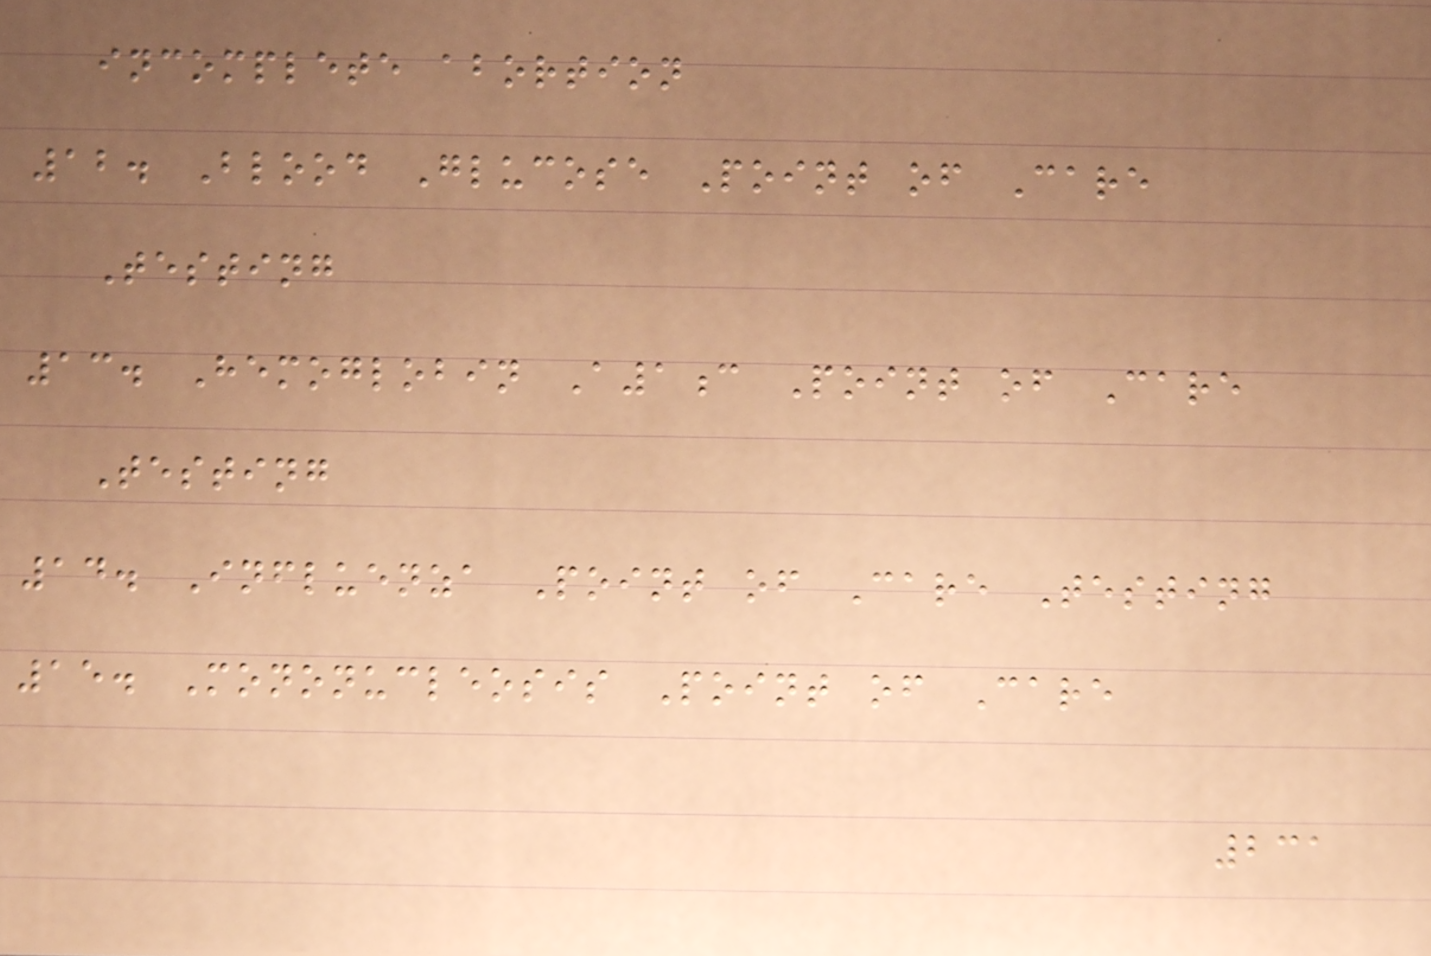incomplete abortion
12. Blood Glucose Point of Care
Testing
13. Hemoglobin A1c Point of Care
Testing
14. Influenza Point of Care Testing
15. Mononucleosis Point of Care
231
